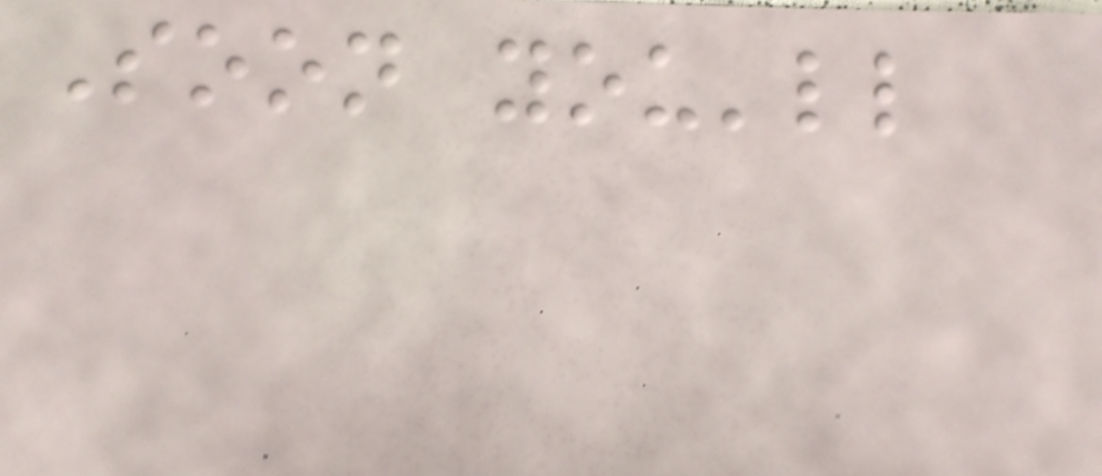Soon you'll
